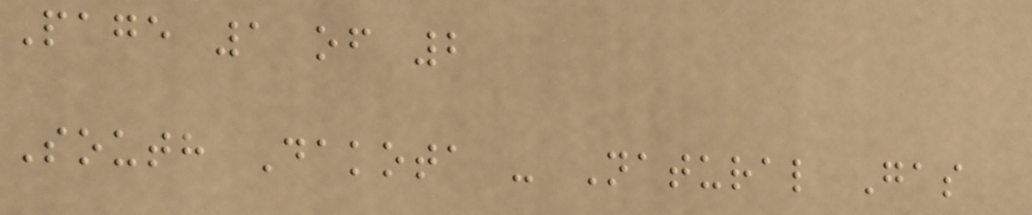Page 1 of 2
South Dakota - Natural Gas
